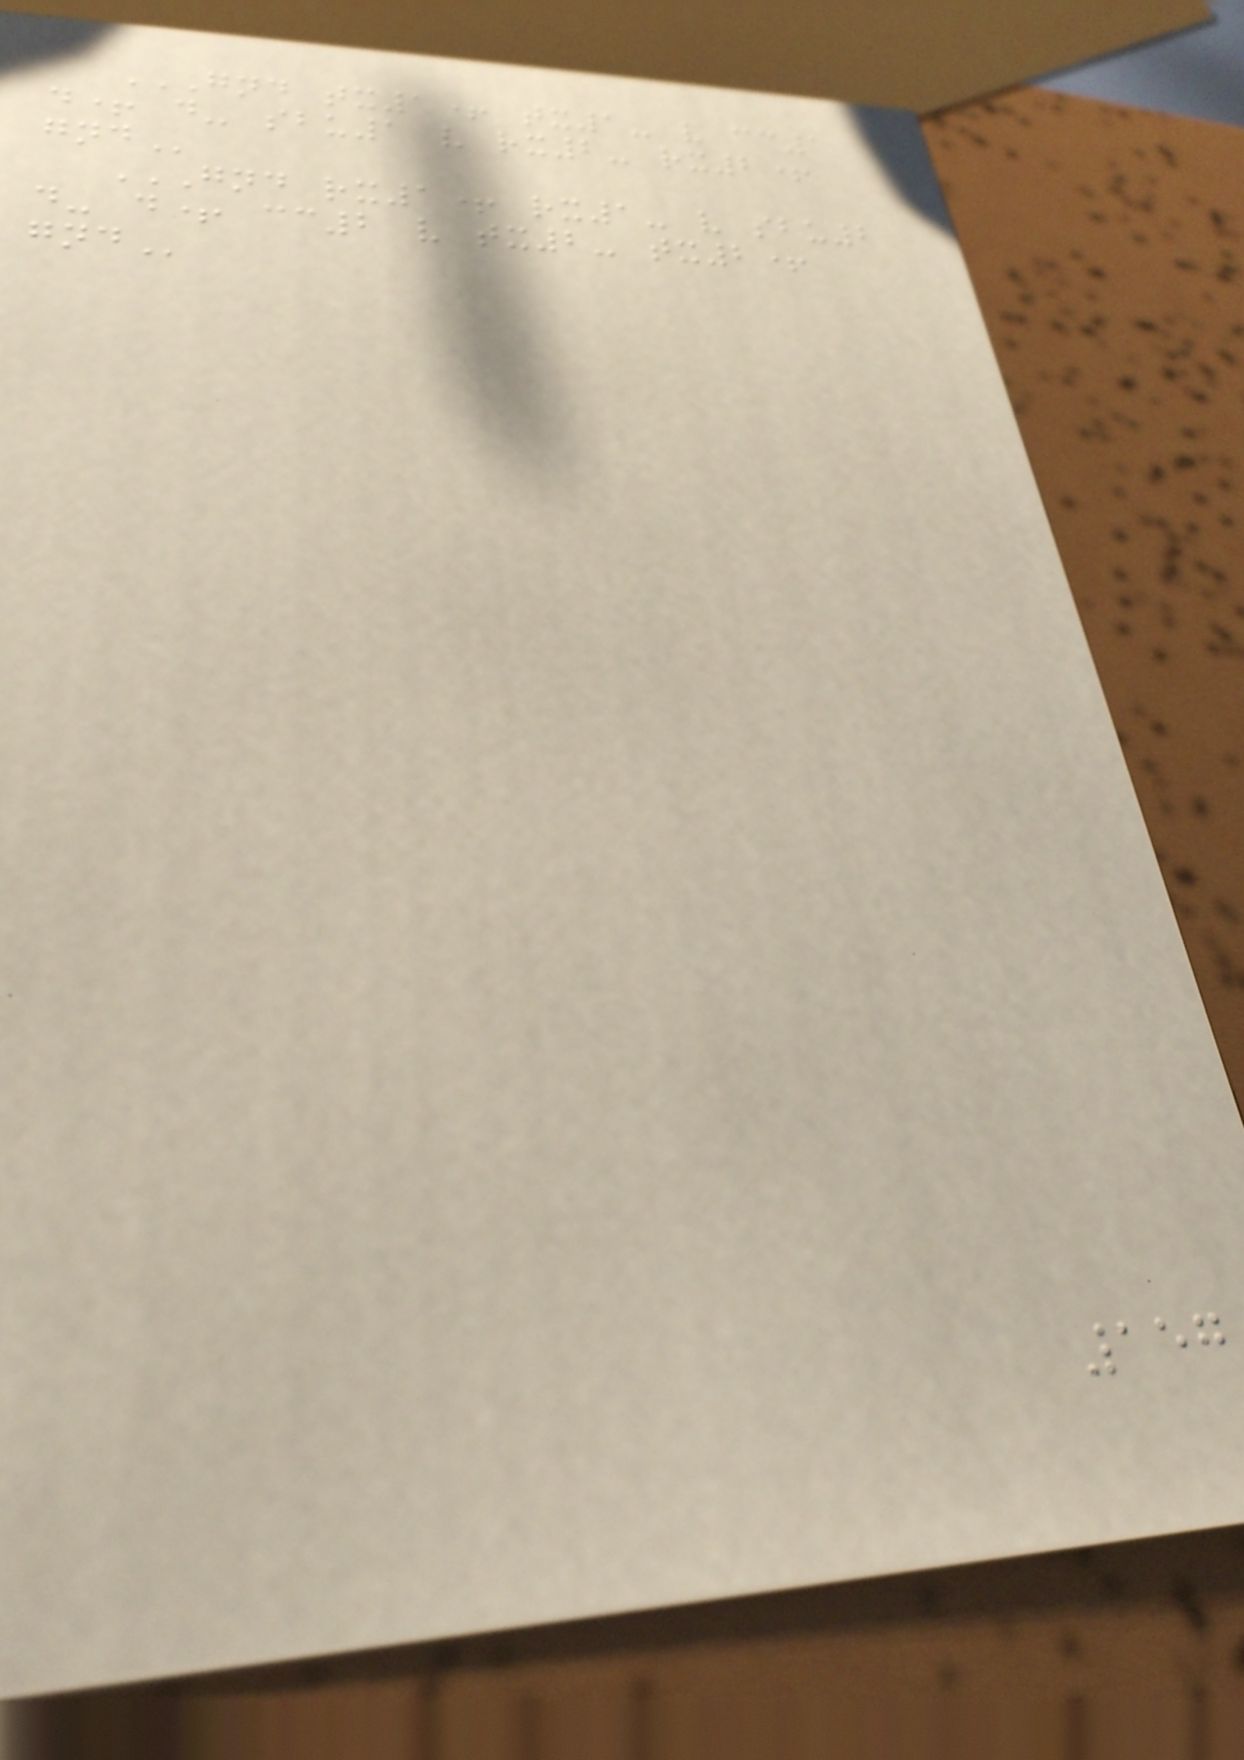GND TX1+ TX1- V CC1
D+ D- SBU1 V RX2- RX2+
GND
GND RX1+ RX1- V SBU2
D- D+ CC2 V TX2- TX2+
GND
157
